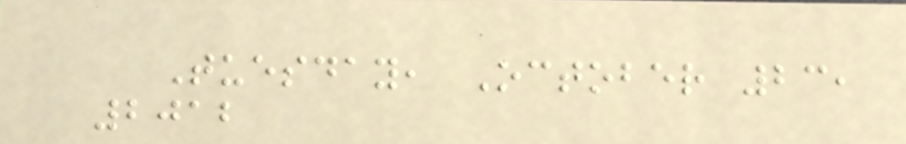Tuesday, October 23,
2012
